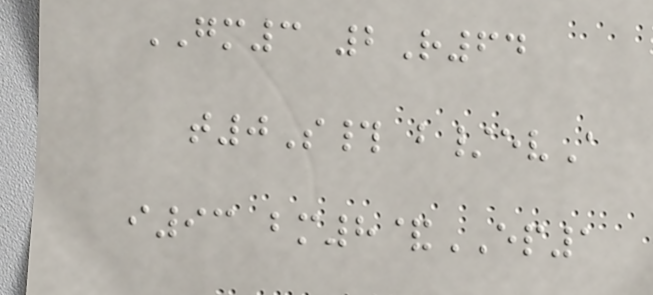GM3 2R64
t0S# b/evA
i93 bm8&EP1
